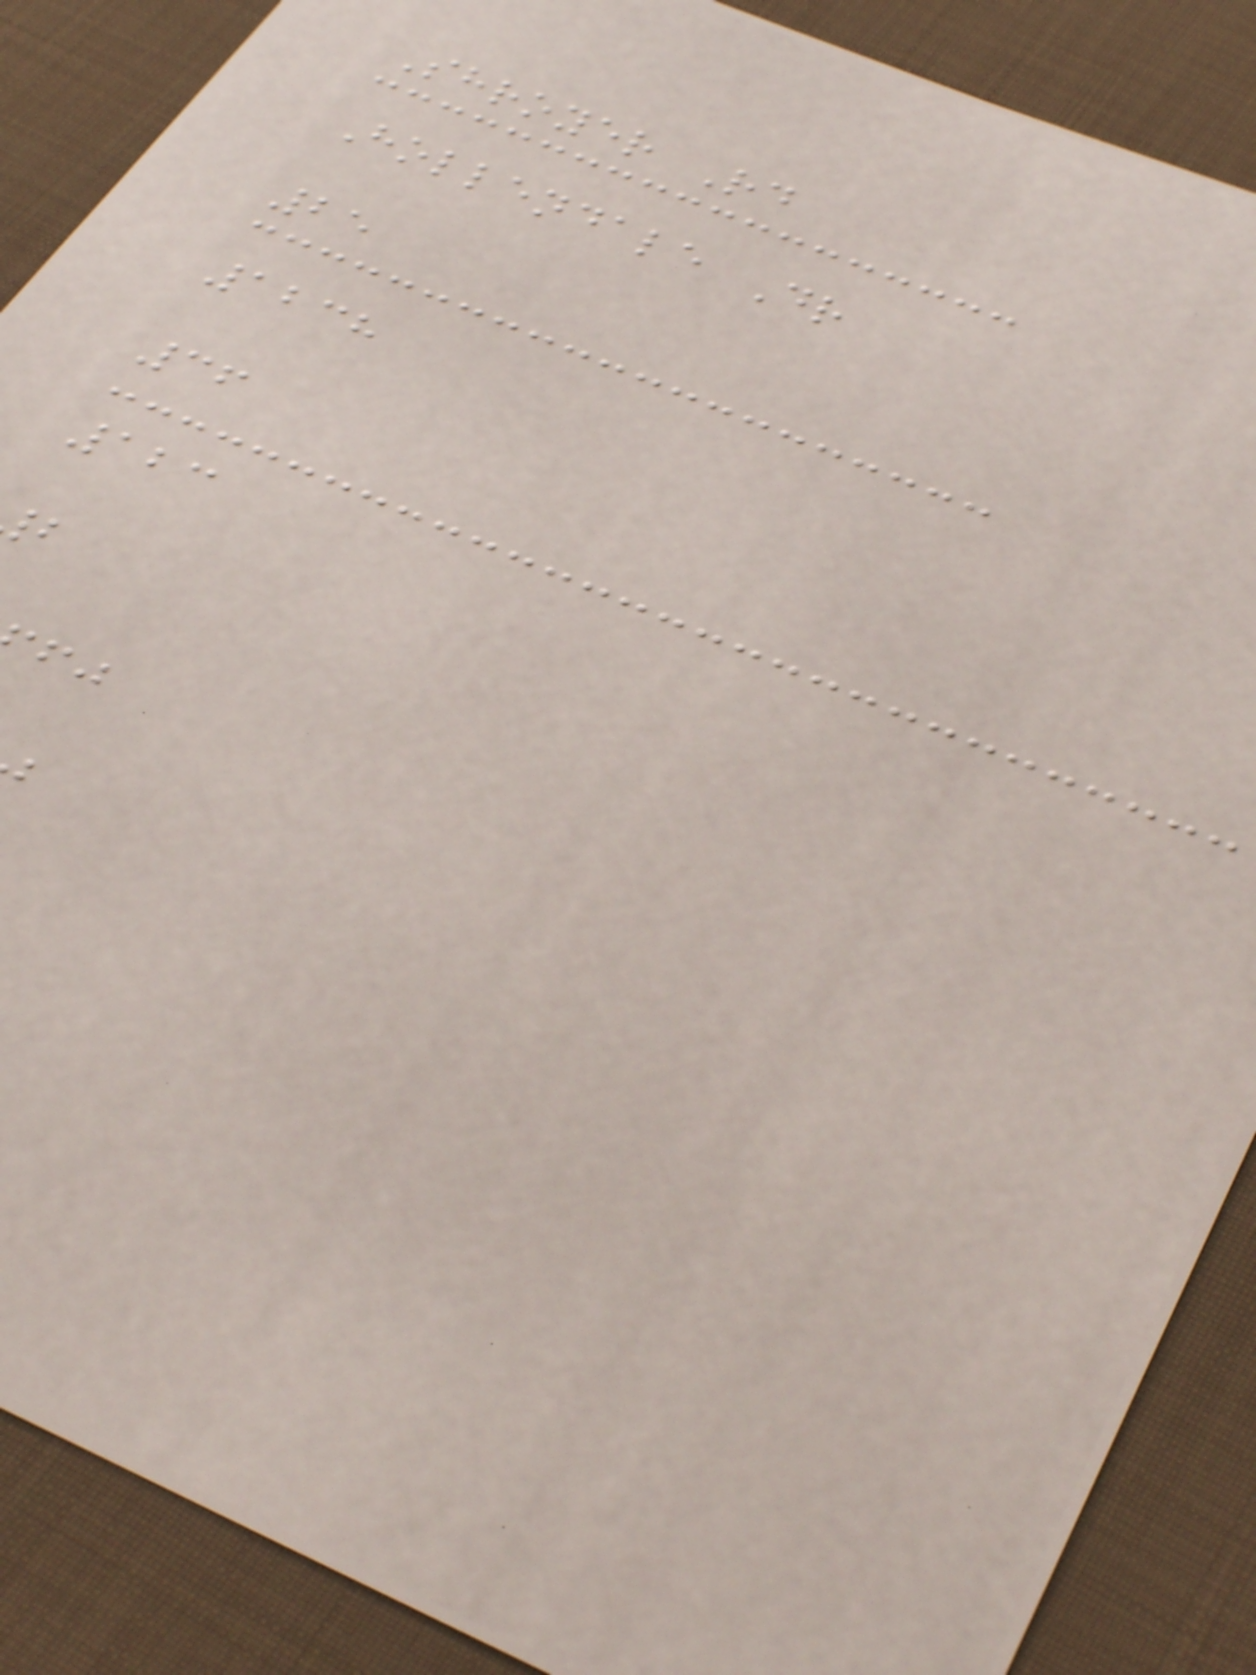Shroyer Rd
Hollendale Dr
25
1238
36
123
